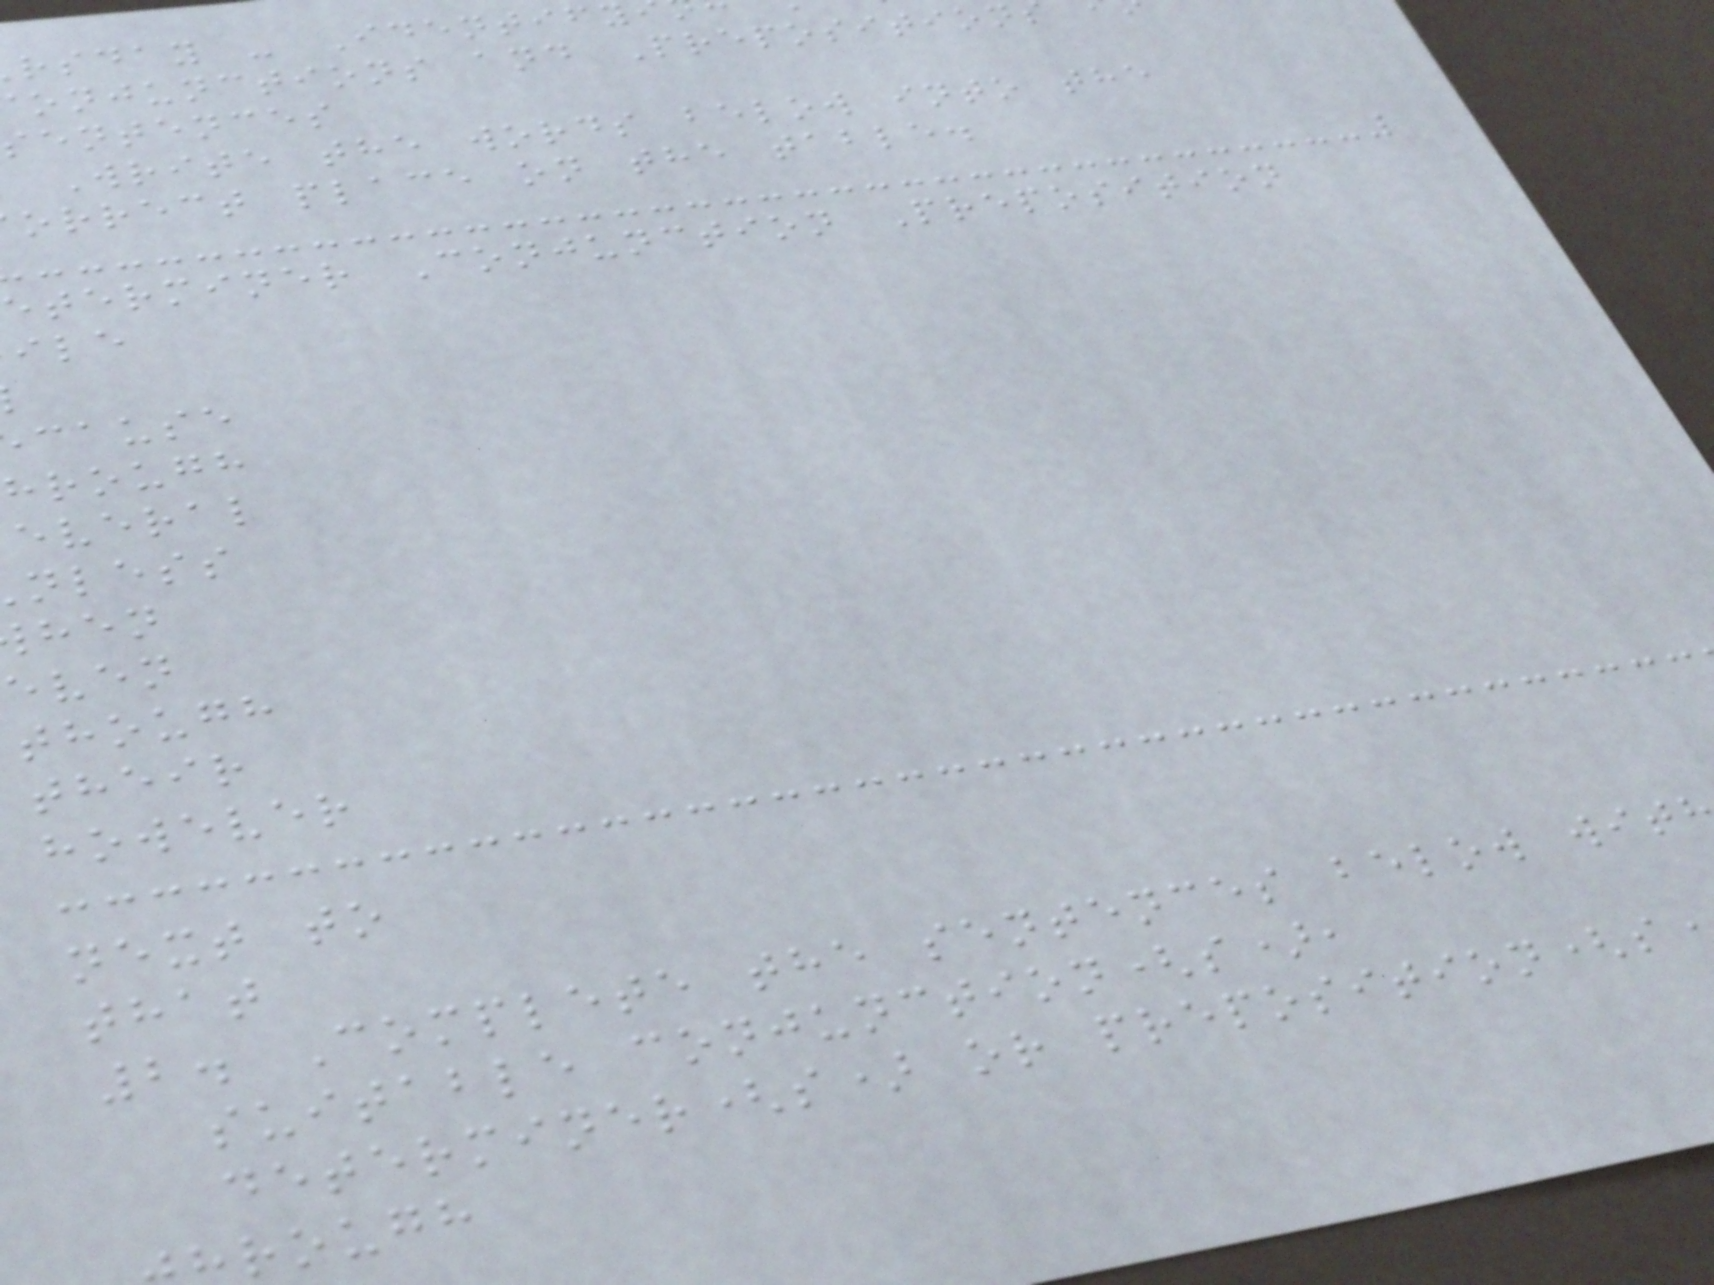rsday - Identify
onjunctions and Preposition
entences
Write the words below into the
orrect place on the table.
eterminer Conjunction Preposition
cause
hrough
everal
nless
even
though
their
however
next to
that
2. Complete the sentences below wit
suitable conjunction(s),
determiner(s) or preposition(s
rough
